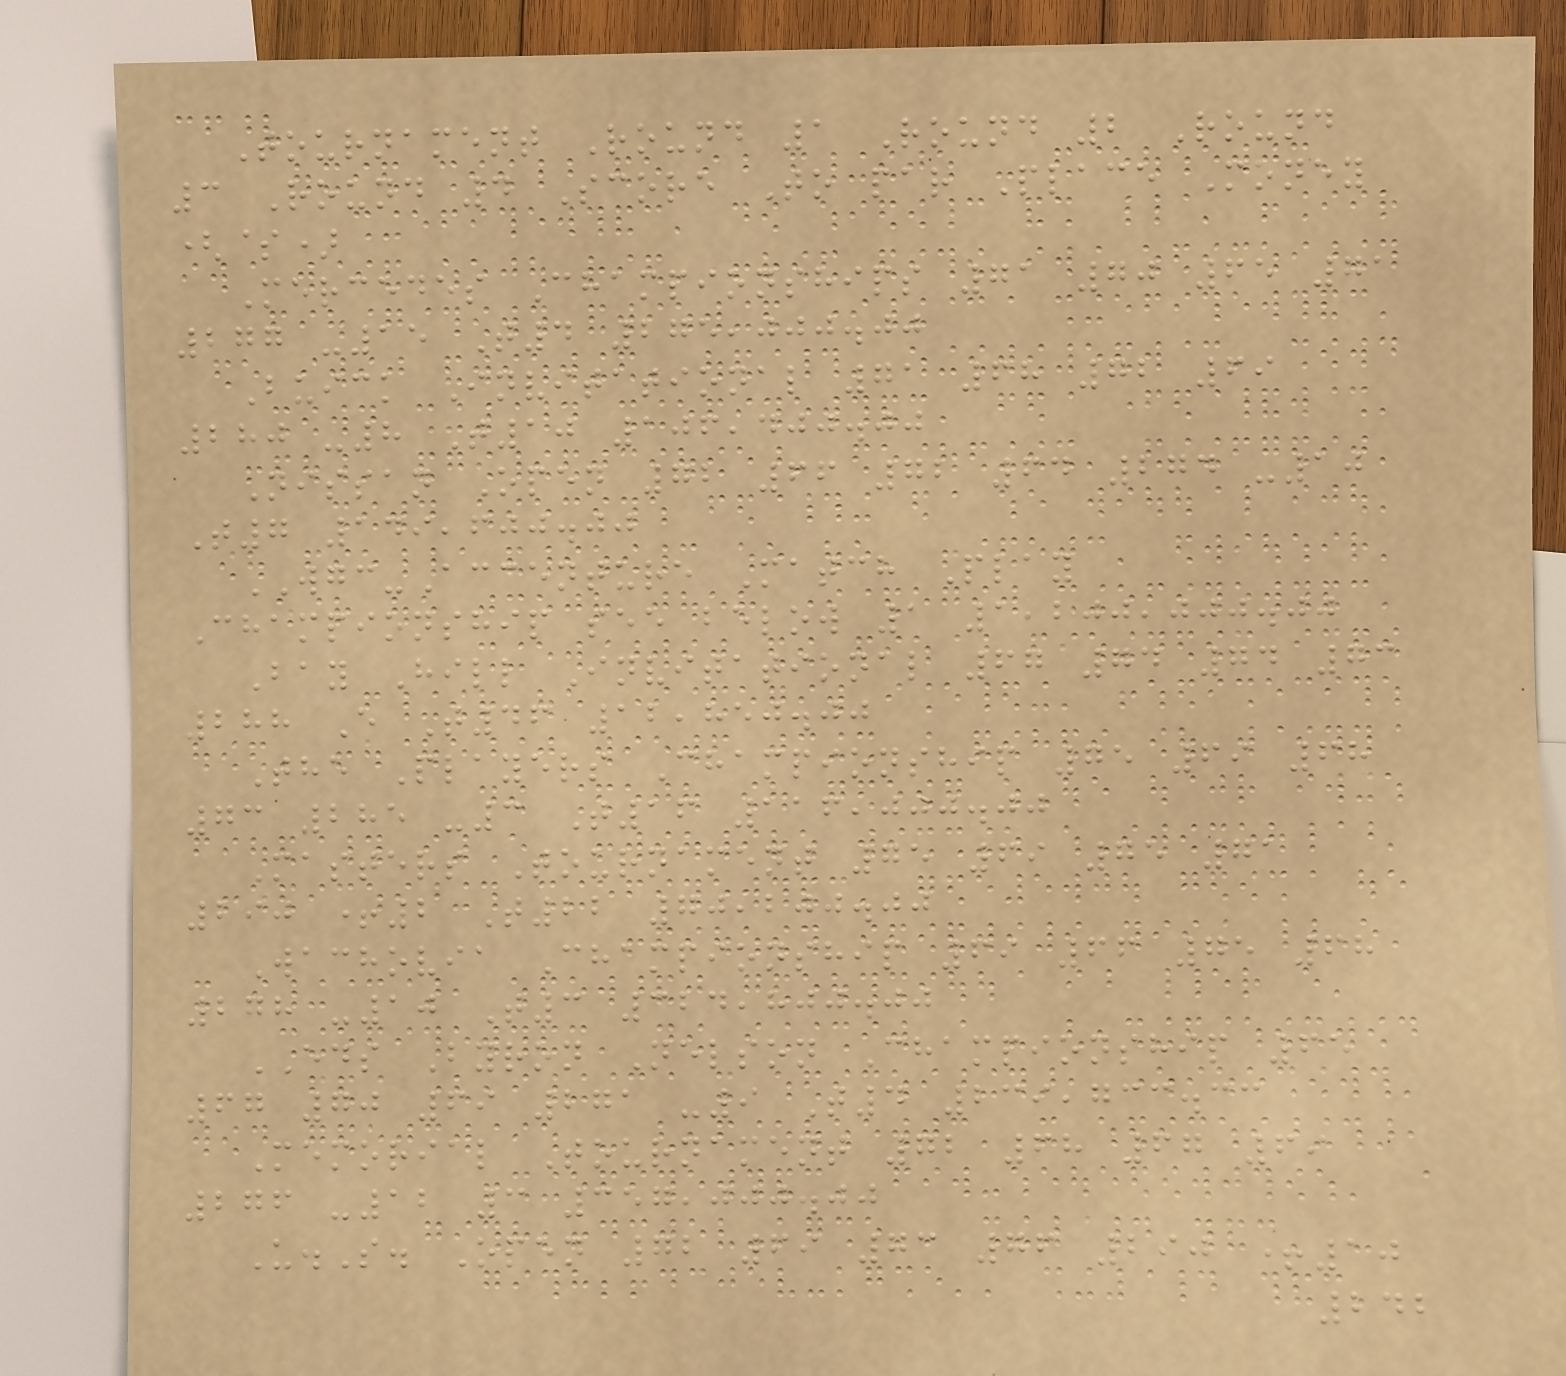Tournament Round 1 Round 2 Round
3 Round 4 Score To par Place Money
($)
Mercedes Championships 71 70 65 71
277 -15 T4 275,000.00
Buick Invitational 71 68 72 69
280 -8 T10 106,400.00
Nissan Open 72 66 72 64 274 -10
T7 149,600.00
WGC-Accenture Match Play
Championship see below 1 1,200,000.00
Bay Hill Invitational 67 74 74 73
288 E T46 12,850.00
The Players Championship 75 69 68
73 285 -3 T16 116,000.00
Masters Tournament 75 69 75 71
290 +2 T22 70,200.00
Wachovia Championship 69 66 75 68
278 -10 T3 324,800.00
EDS Byron Nelson Championship 65
67 70 69 271 -9 T4 239,733.33
Memorial Tournament 72 68 67 69
276 -12 3 357,000.00
U.S. Open 72 69 73 76 290 +10
242
